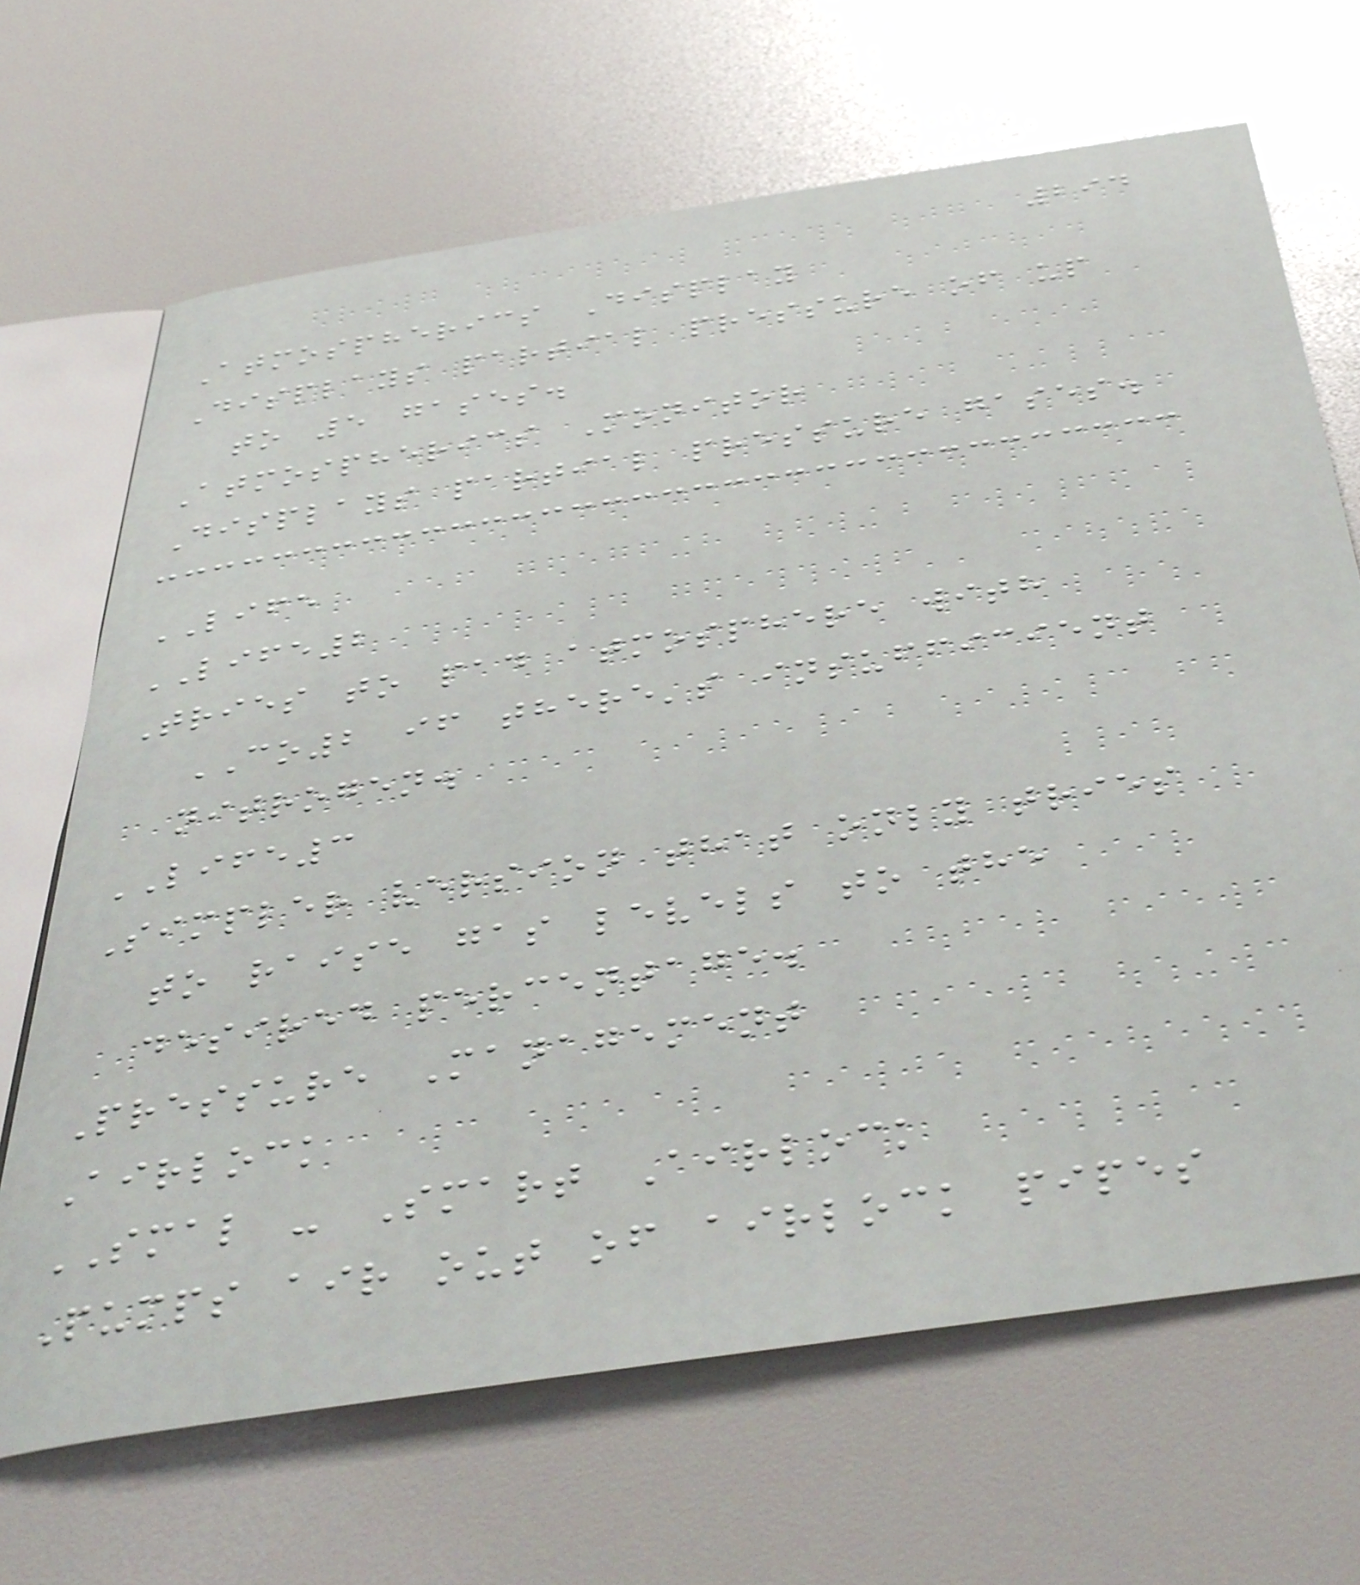294
Atmospherics Display
Displays partial pressure of up
to 5 gases.
Atmospherics Monitor
Displays partial pressure gases.
LIFE
LIFE2
Tries to pad atmosphere with
CO2 if there's insufficient
nitrogen.
LIFE3
Simpler version that only tries
to raise gas levels to the
desired percentage.
Pressure Management
Airlock
SMAL - Smart Airlock
Pumps air out of airlock pipes
